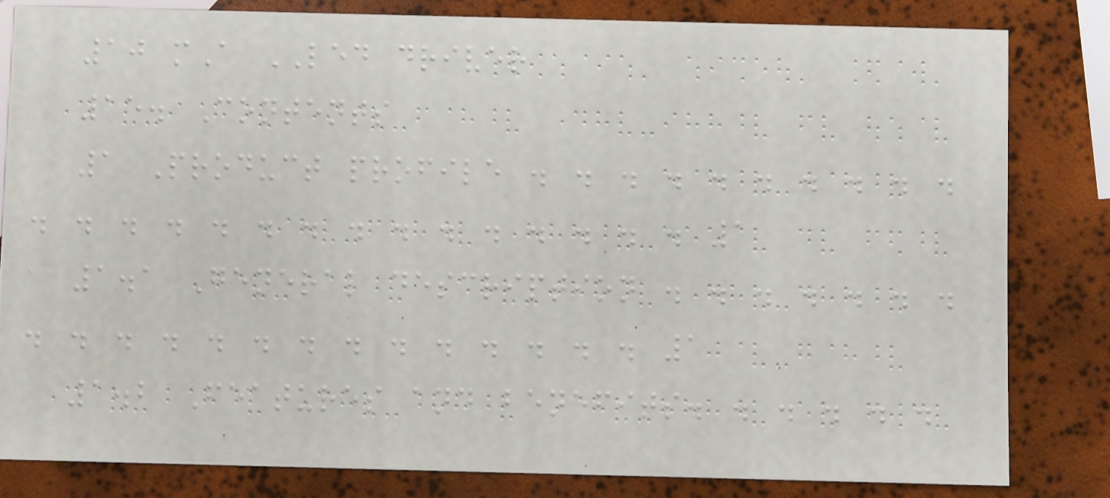10 mA LED driver
15. Contents
1 Product profile . . . . . . . . . .
. . . . . . . . . . . . . . . 1
1.1 General description . . . . . . .
. . . . . . . . . . . . . . 1
1.2 Features and benefits. . . . . .
